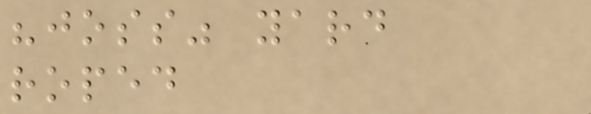"joss" yard
roped
